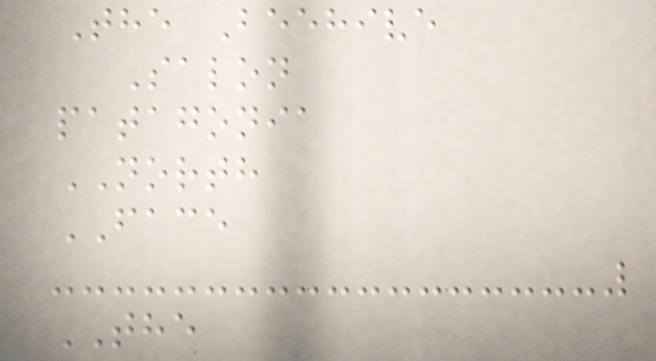The Beehive
Salon
patagonia
NORTH
FACE
THE
